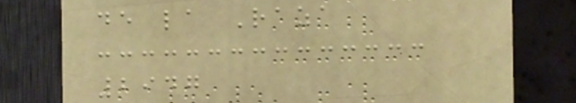de la Raza
2947
